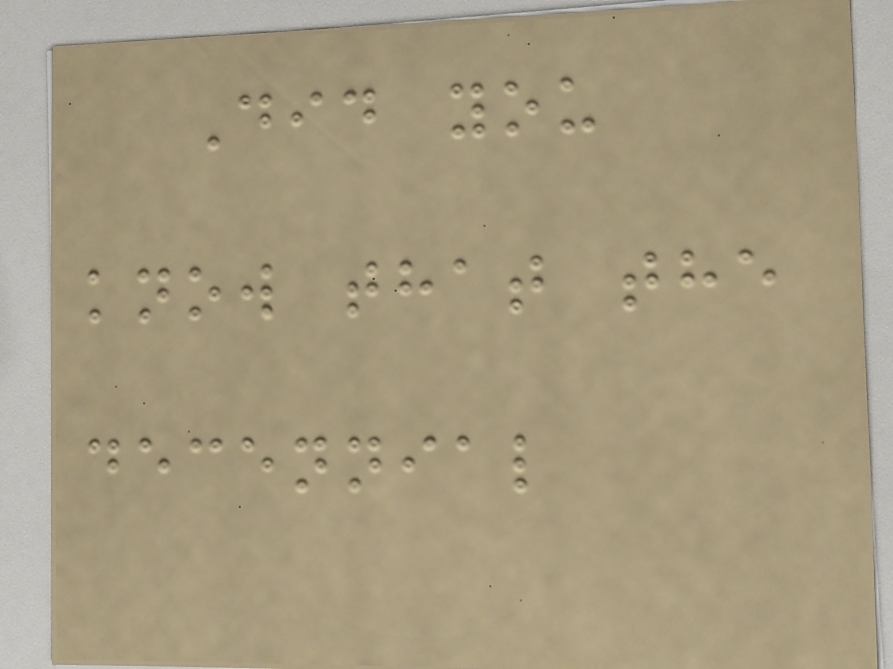Did you
know that the
decennial
